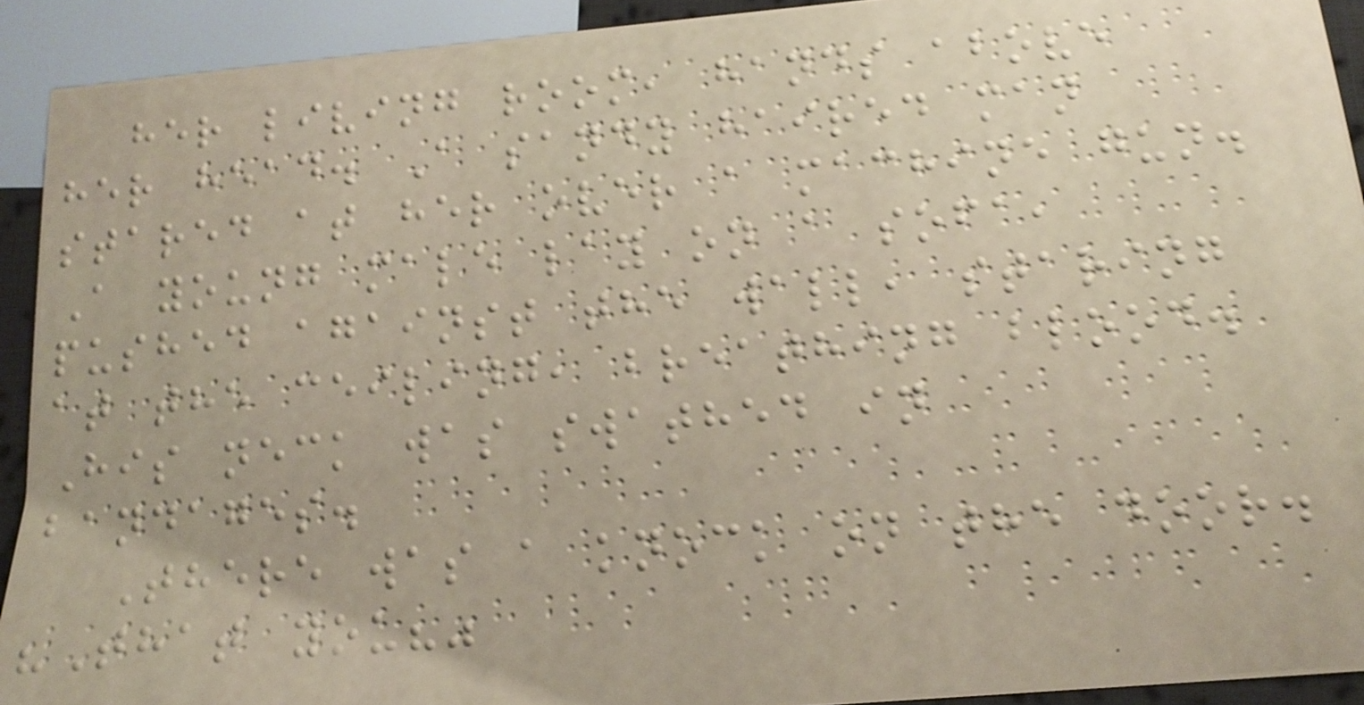her living room, hands above
her head. A sandy haired man
stared at her over a machine gun.
A young male lay on a sofa,
pushed against the wall, staring
at the ceiling, breathing blood.
His neck was swathed in
bandages.
There was a knock on the door.
"That you?"
